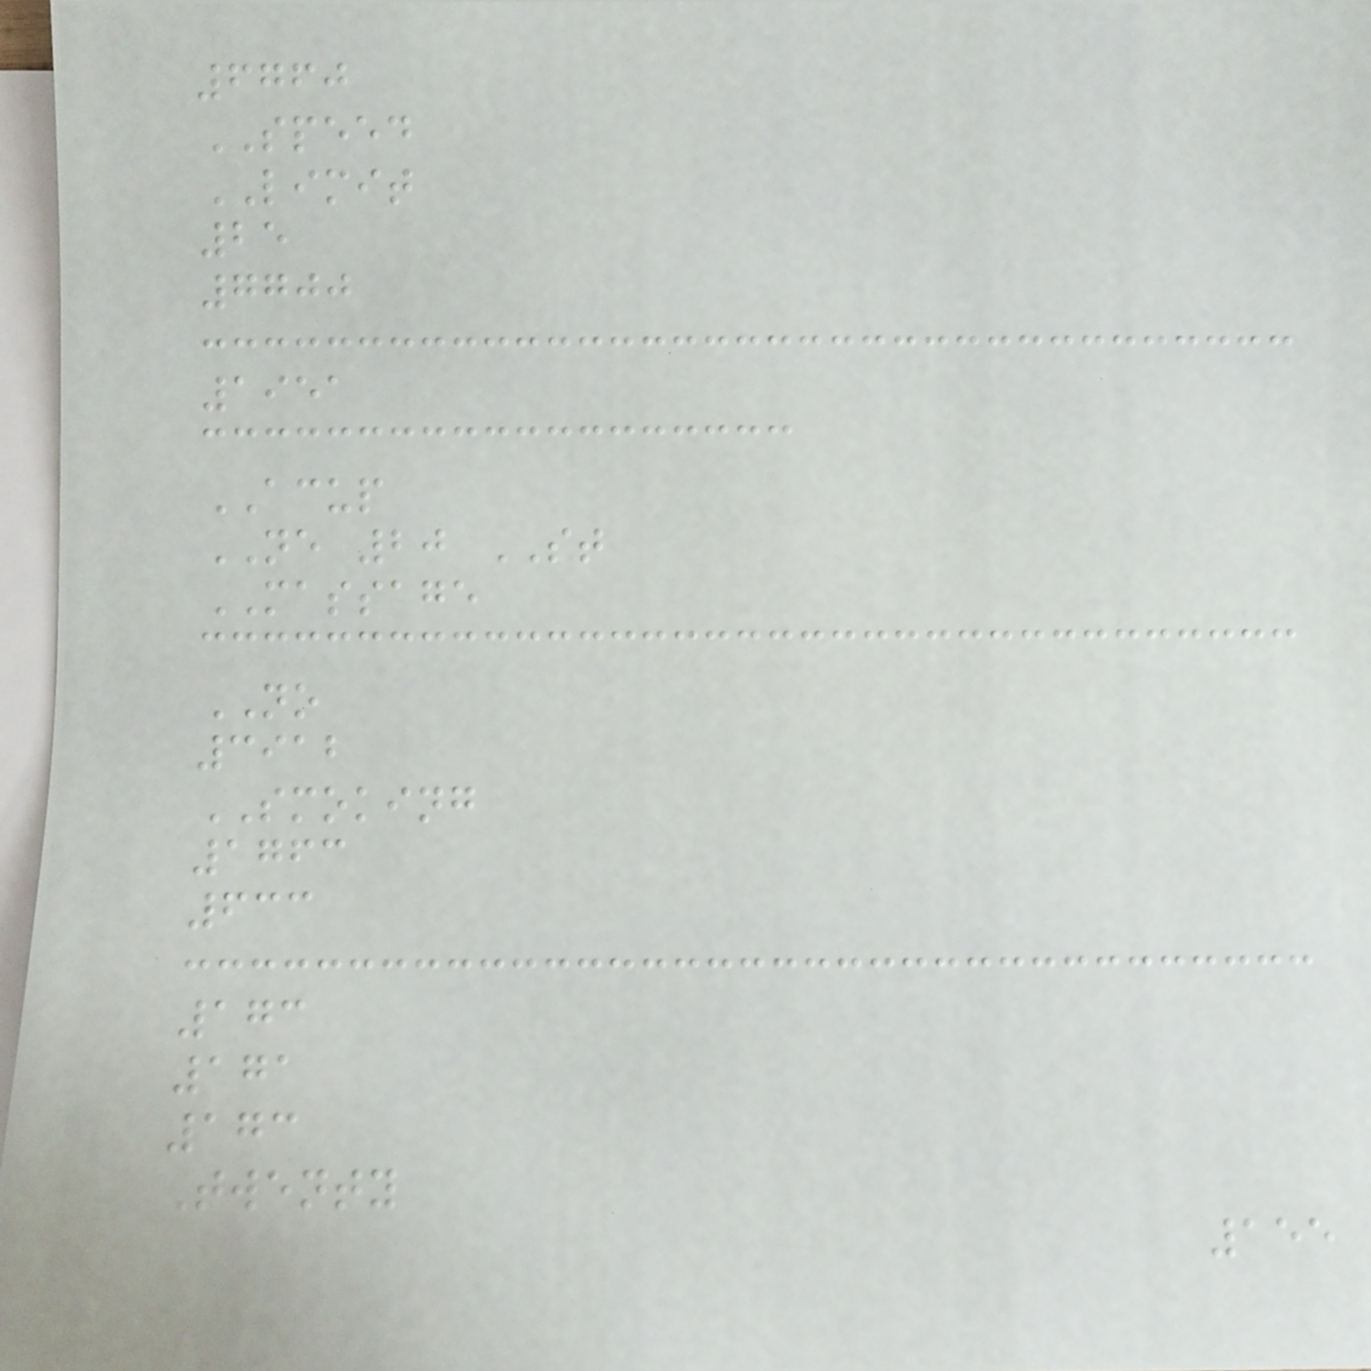6760
SPEED
LIMIT
25
7700
1951
ACUP
NE 20 ST
MASSAGE
NO
3912
SMOKING
1763
633
173
171
173
Twenty
155
